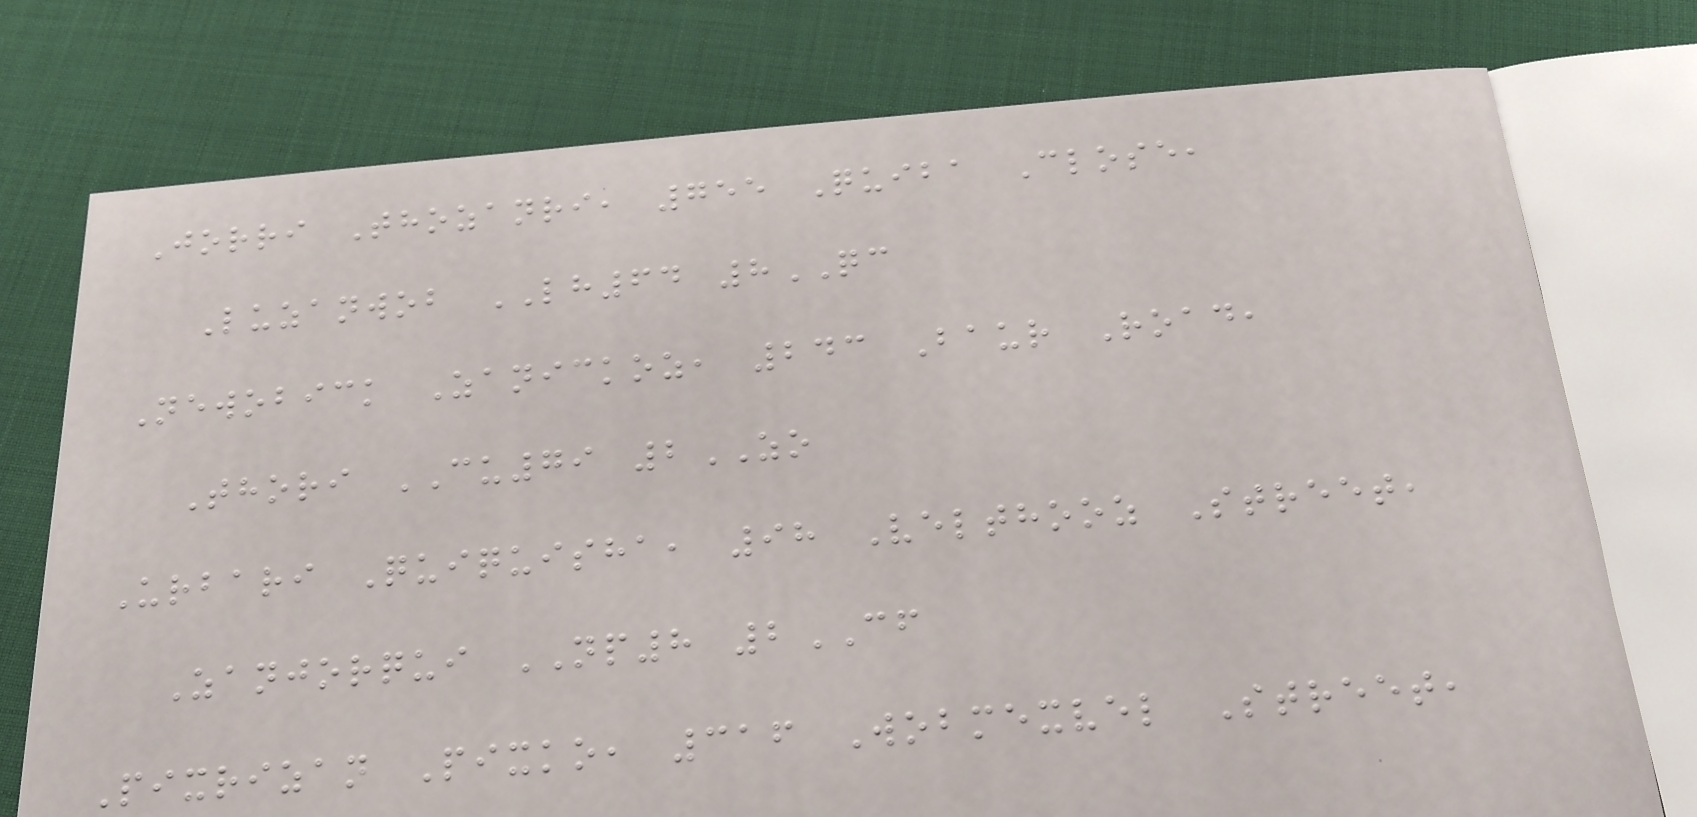Jorri Thozanri, 755 Quiba Close,
Luzanwob LH64 8QC
Newobick Zanickoz, 243 Baur Road,
Thori CU79 2ZO
Urbari Quiquisha, 98 Velthooz Street,
Zanjorqui NP8 2CF
Pixrizan Pixko, 316 Wobmexvel Street,
